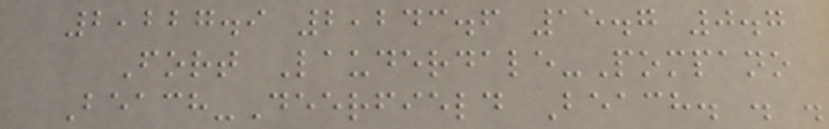2,227.9 2,243.6 15.7 0.7
Fort Lauderdale-Pompano
Beach-Deerfield Beach. . .
